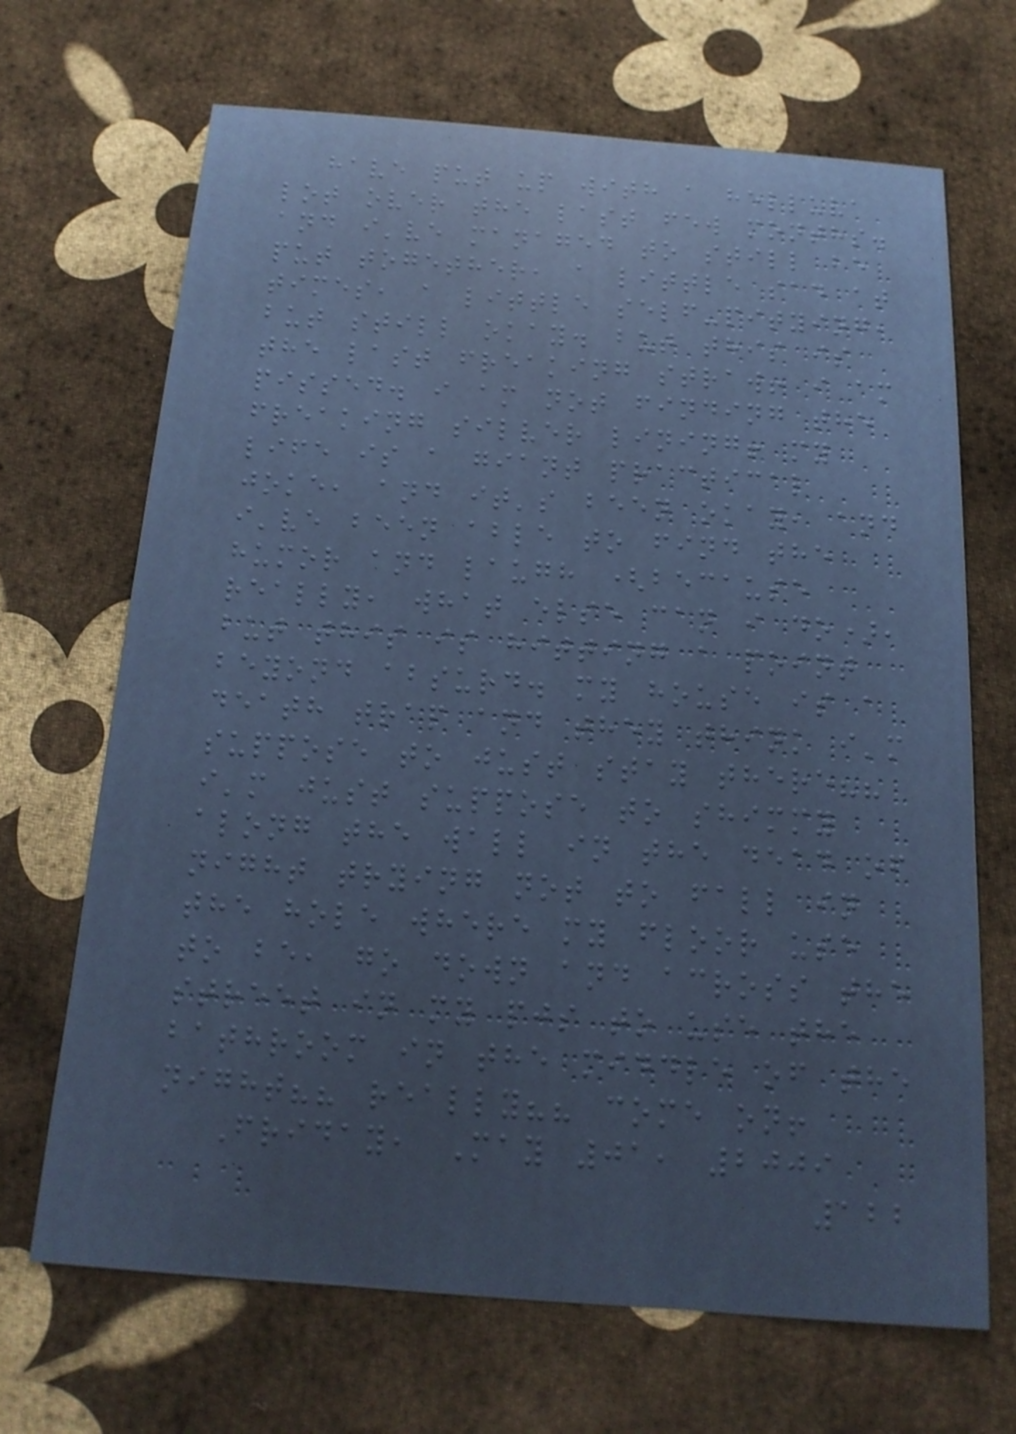have put up with a helluva
lot over the last few months.
and i've managed to still be
put together, a little sad at
times, a little self-pitying,
but still okay. but this is
the last freaking straw! i am
pissed. i am not finding the
freaking silver lining! my
life is a giant practical
joke, and it's been okay, and
i've been able to find the
humor and laugh (because
really, what else can i do),
but this is hitting a point
beyond absurd. my house is a
death trap and they think i'm
suppose to just stay there??
i'm just suppose to shimmy
along the wall in the dead of
night trying not to fall in
the hole where my floor use
to be, go down and across the
street in my pjs to use the
bathroom in the middle of the
night?? really?? come on!
Friday, May 01, 2009
122
